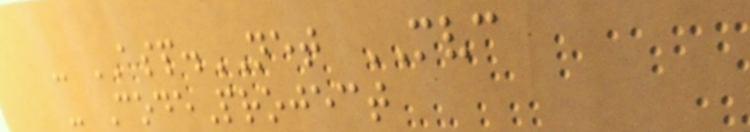- ASP.NET MVC
- CodeProject
